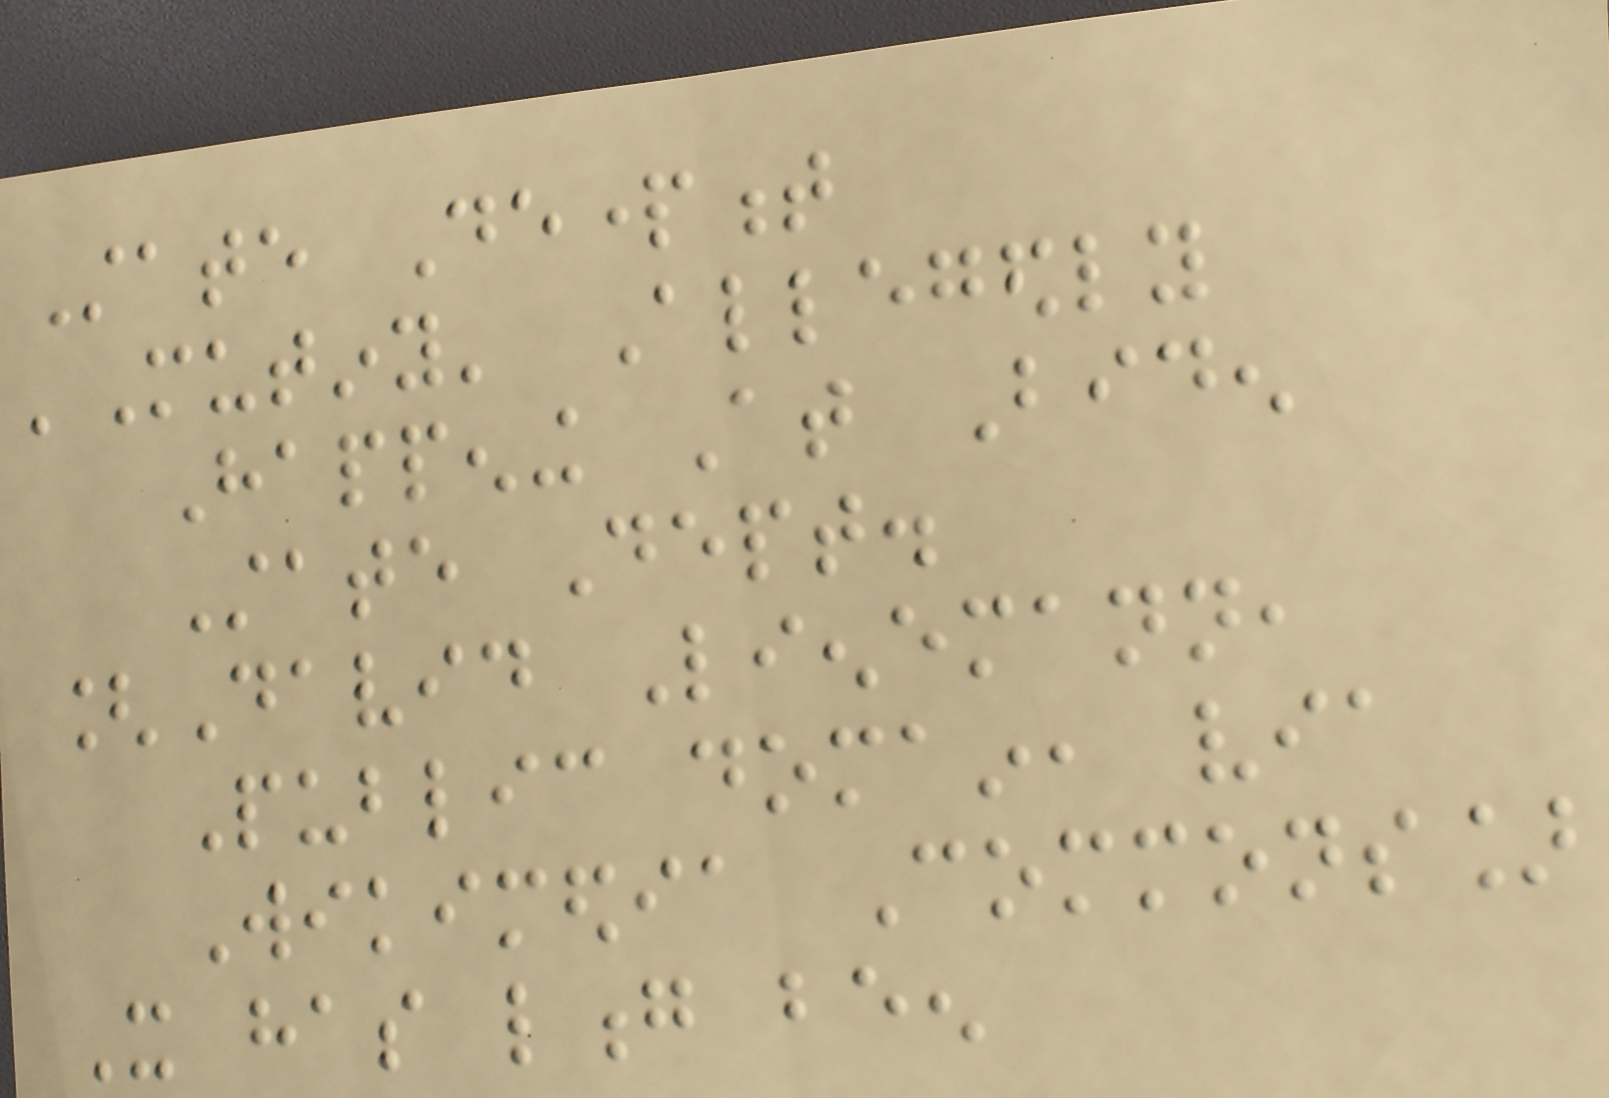State Department
'Mutiny' Allegedly
Happening At Biden
State Dept.
[David Lienemann,
Public domain, via
Wikimedia Commons]
It has long been
